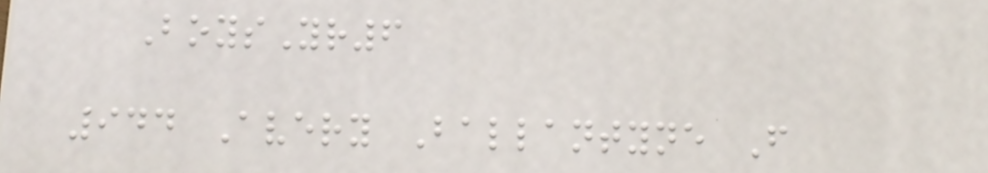BoysYr6
944 Avery Ballantyne F
